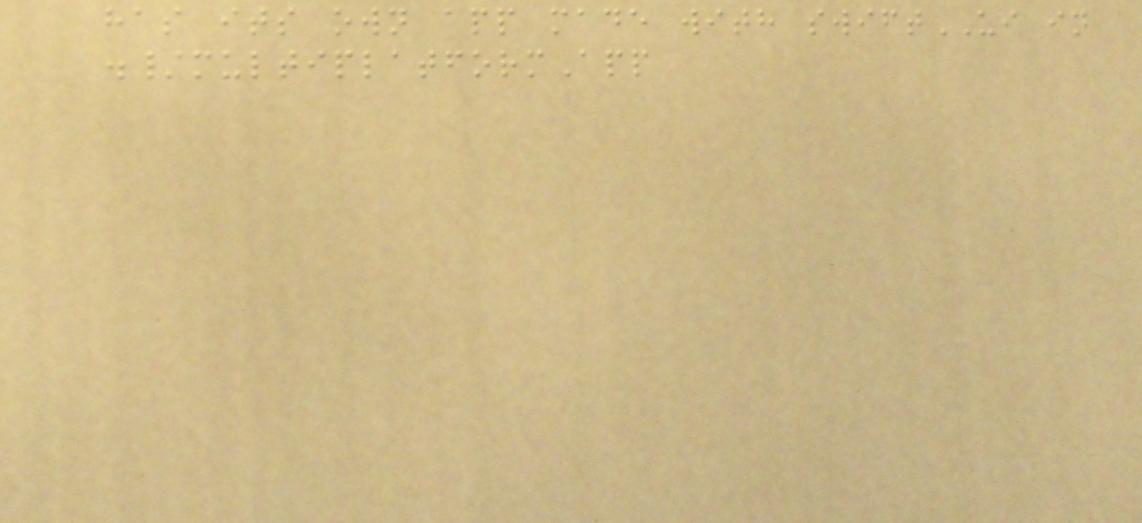has its own app made with swiftUI in
./multiplatformApp
